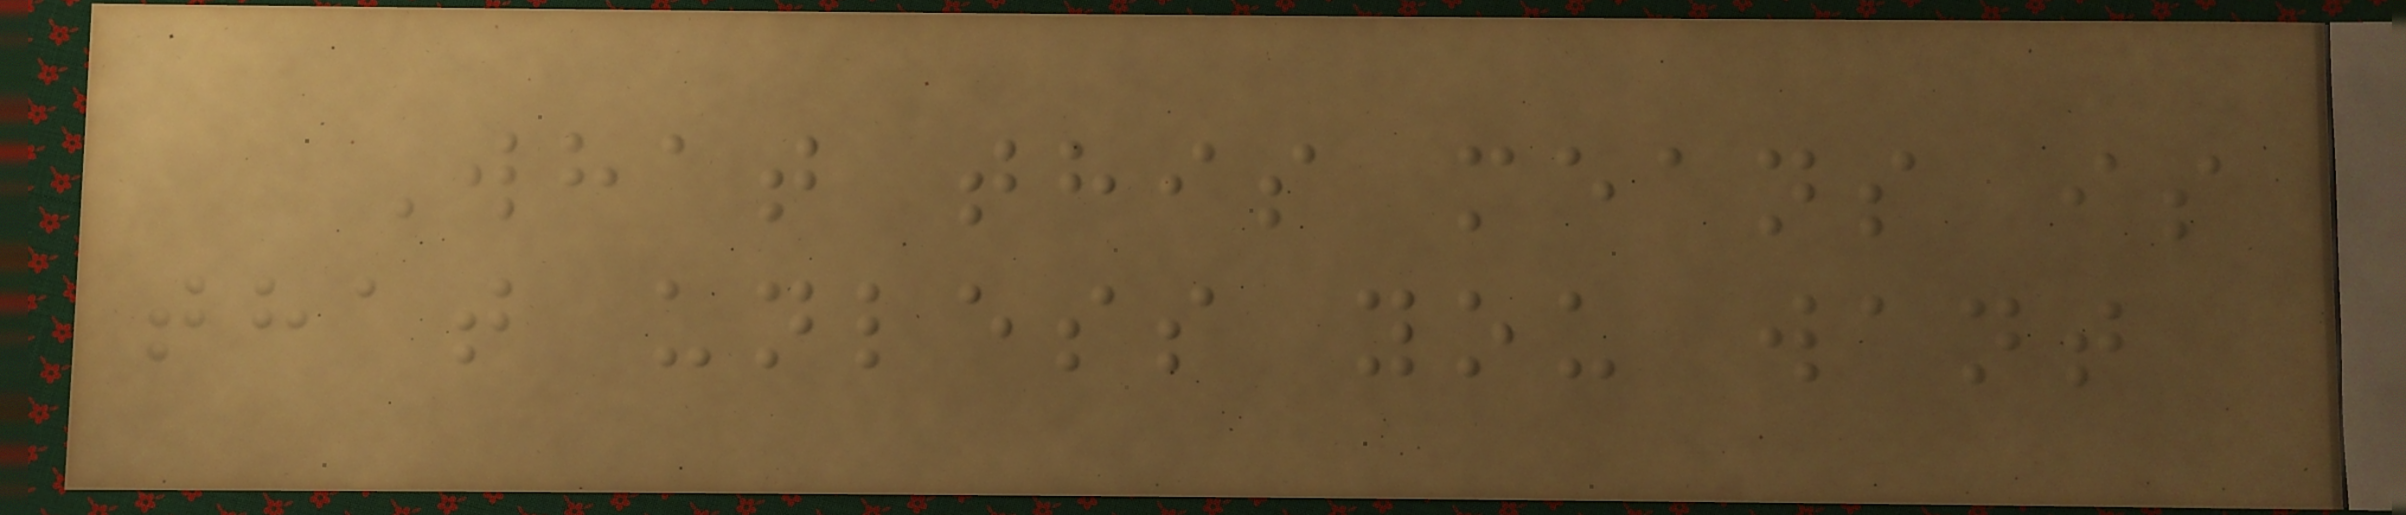What this means is
that unless you want
